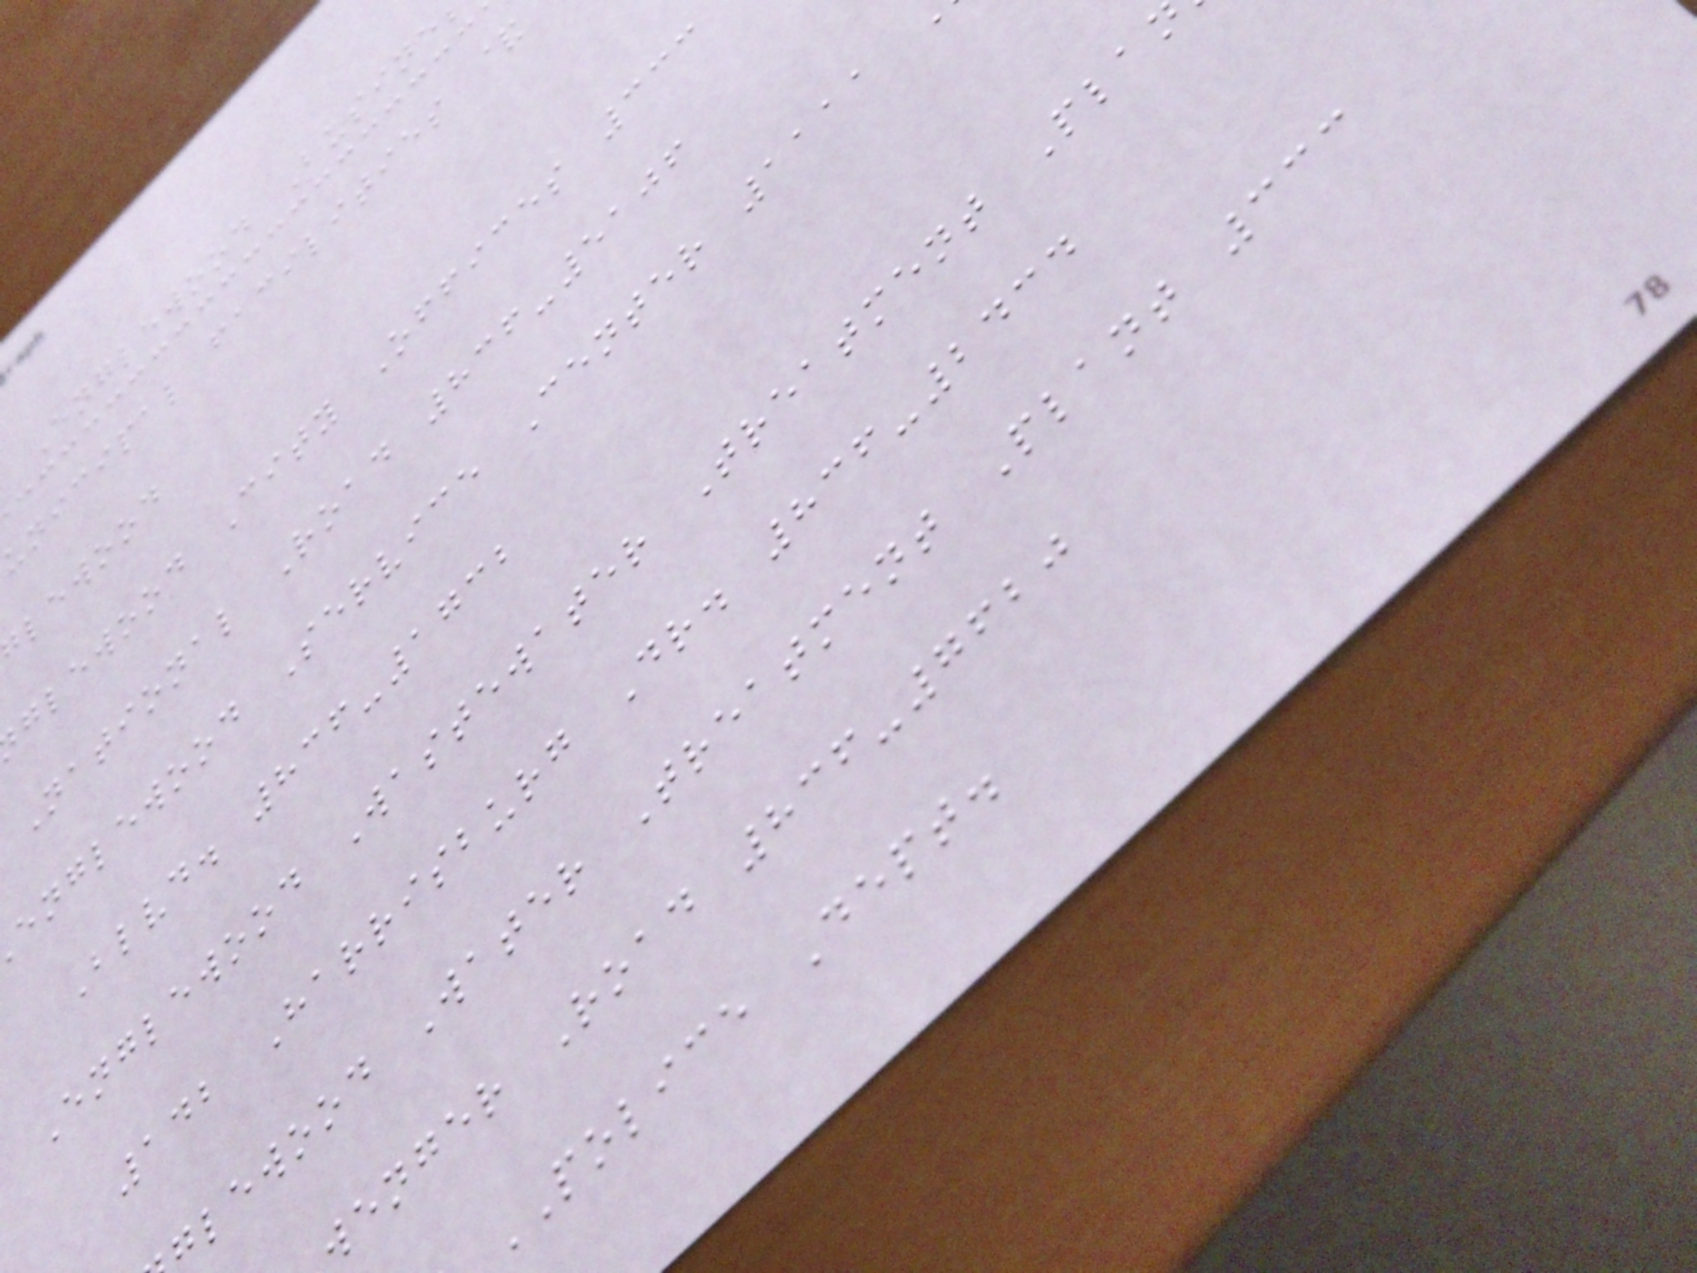Englewood Busine
unicipal facilities &
lewood
glewood City Offices 333
National Road 836-5106
englewood Service Center 1111
Blvd. 836-1732
Englewood Wastewater Treatment Pla
142 Harrisburg Dr. 836-2434
glewood Water Treatment Plant 333
wenger Road 836-7620
POLICE Dept.
